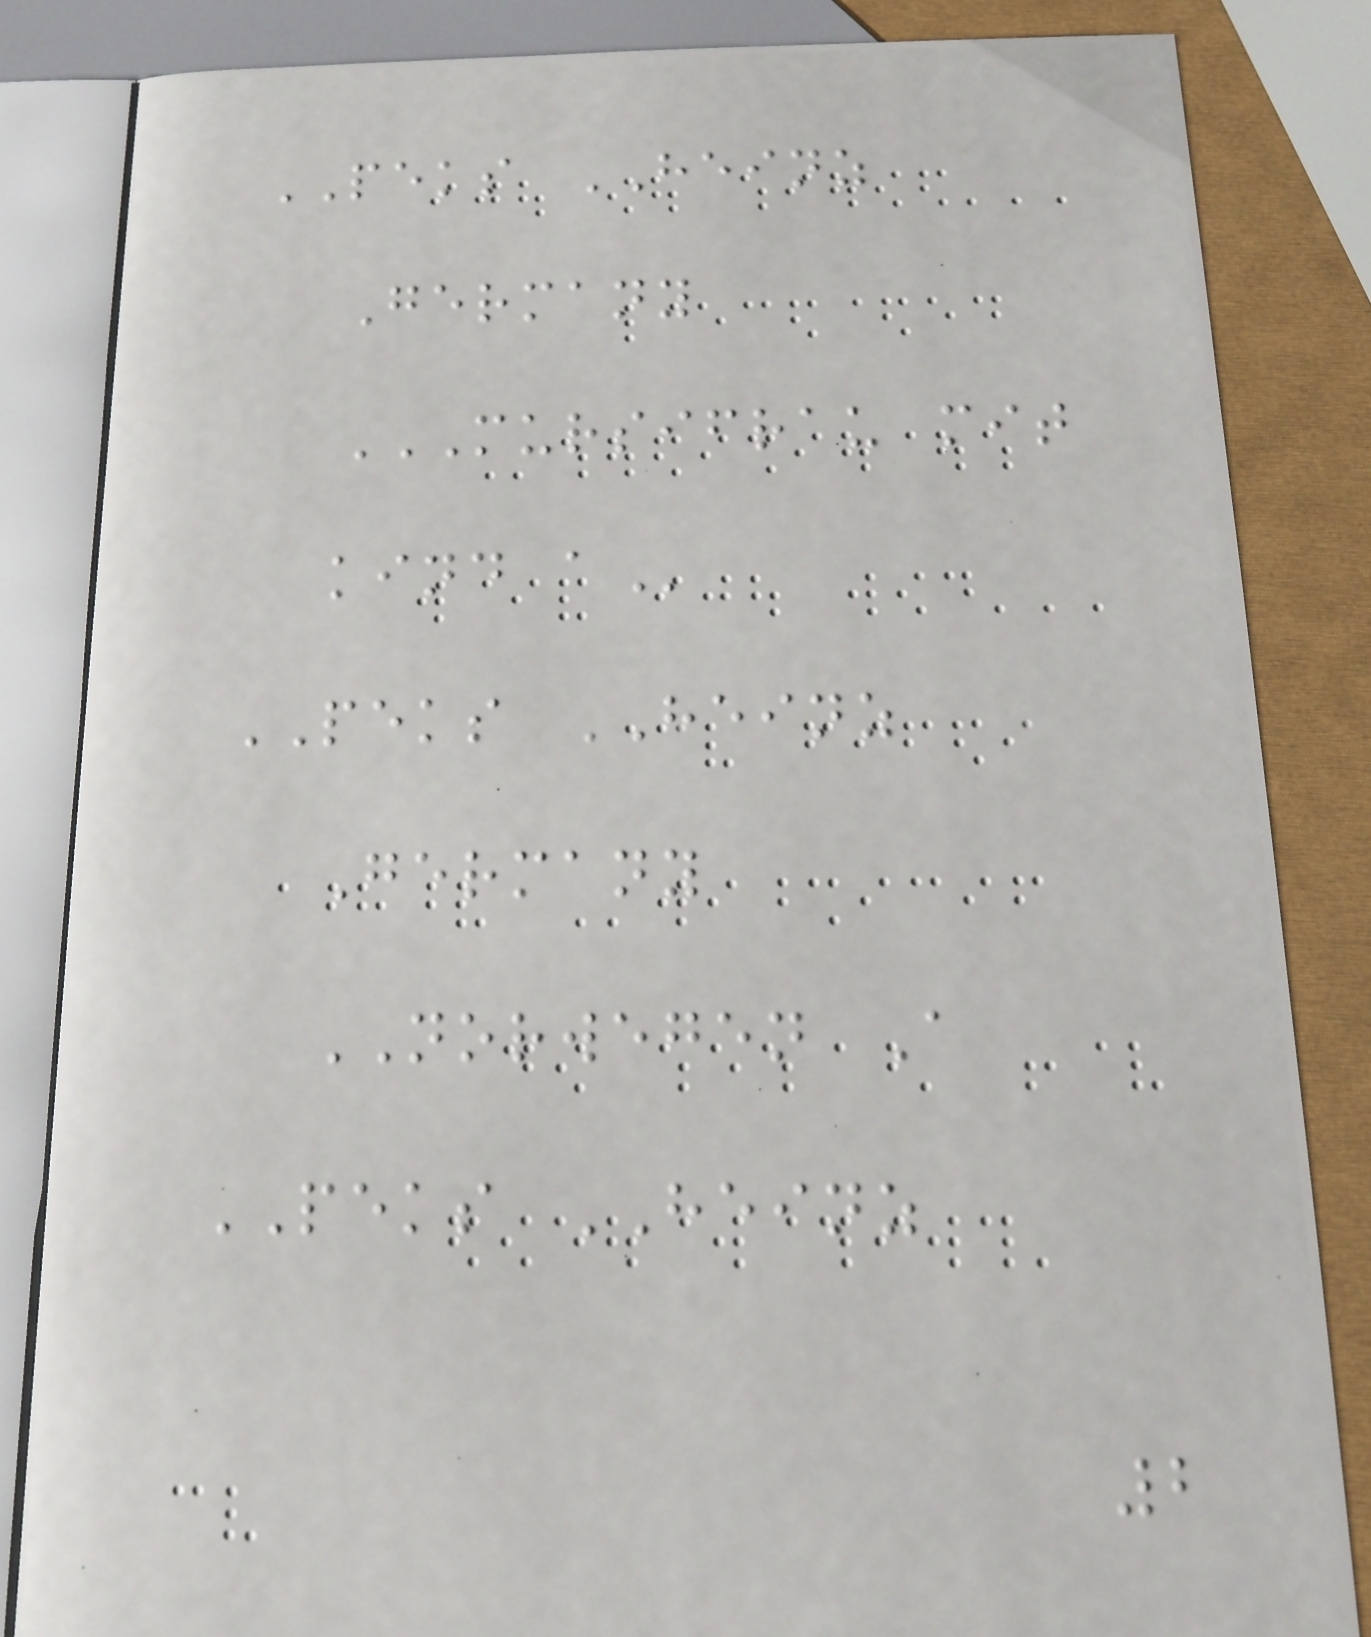PEKS HEINZ
Germany
MURSIFRAU MIT
KIND A
PEKS HEINZ
Germany
NORWEGEN A
PEKS HEINZ
2
